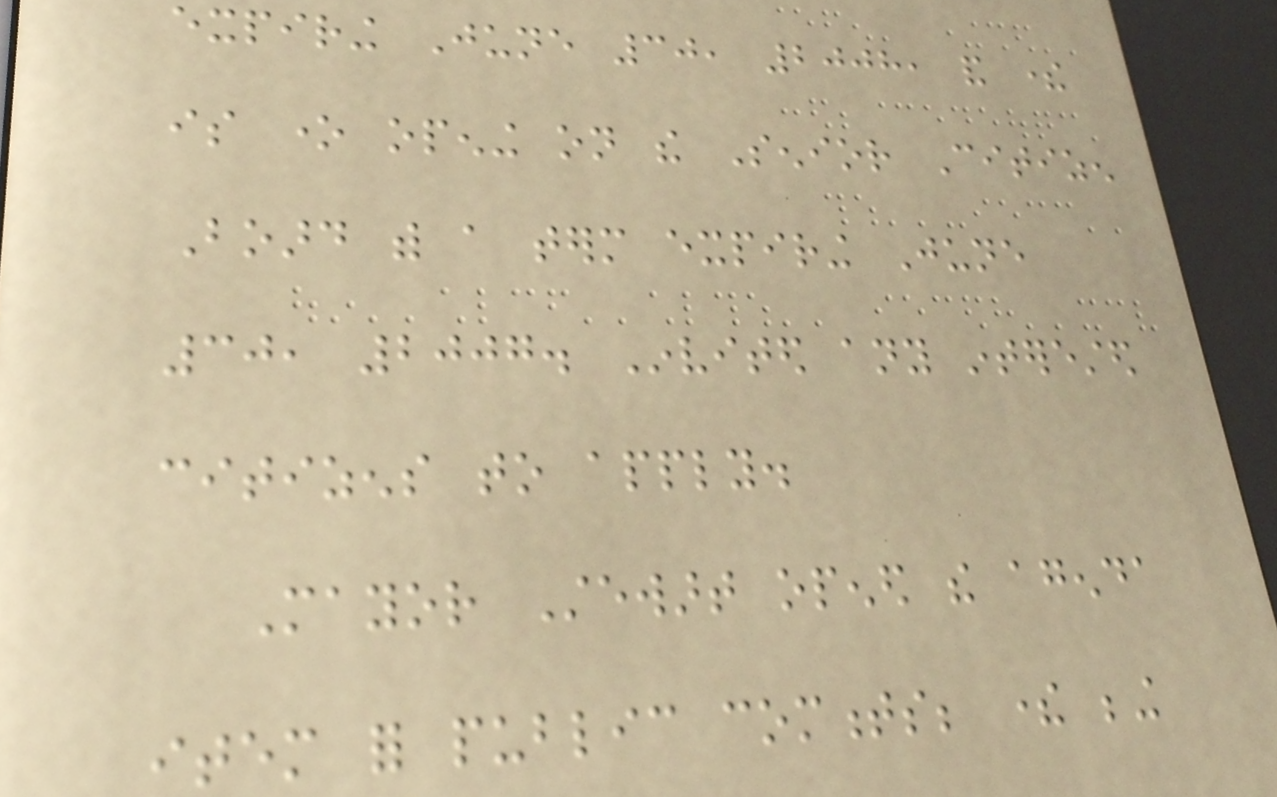expiring June 30, 2008, and there
is one opening on the Senior Citizen
Board with a term expiring June
30, 2007. Invited any interested
citizens to apply.
Mayor Stewart opened the agenda
item for public comments; there being
